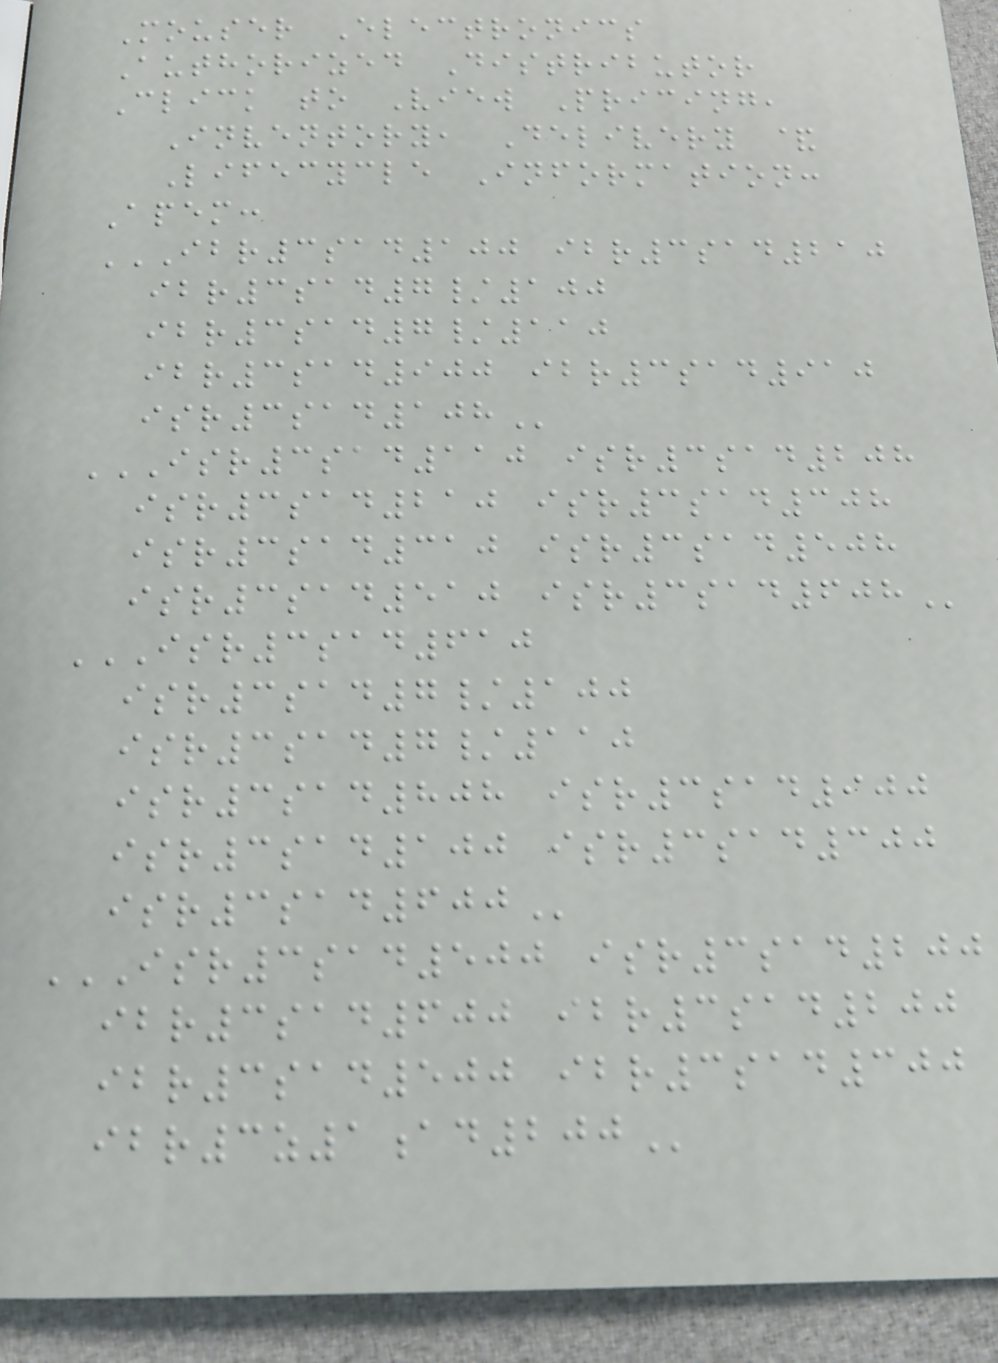Mouser Electronics
Authorized Distributor
Click to View Pricing,
Inventory, Delivery &
Lifecycle Information:
Apem:
IBR3SAD100 IBR3SAD210
IBR3SAD7/100
IBR3SAD7/110
IBR3SAD900 IBR3SAD910
ISR3SAD108
ISR3SAD110 ISR3SAD208
ISR3SAD210 ISR3SAD308
ISR3SAD310 ISR3SAD508
ISR3SAD510 ISR3SAD608
ISR3SAD610
ISR3SAD7/100
ISR3SAD7/110
ISR3SAD808 ISR3SAD900
ISR3SAD100 ISR3SAD300
ISR3SAD600
ISR3SAD500 ISR3SAD200
IBR3SAD600 IBR3SAD200
IBR3SAD500 IBR3SAD300
IBR3Z1AD200
